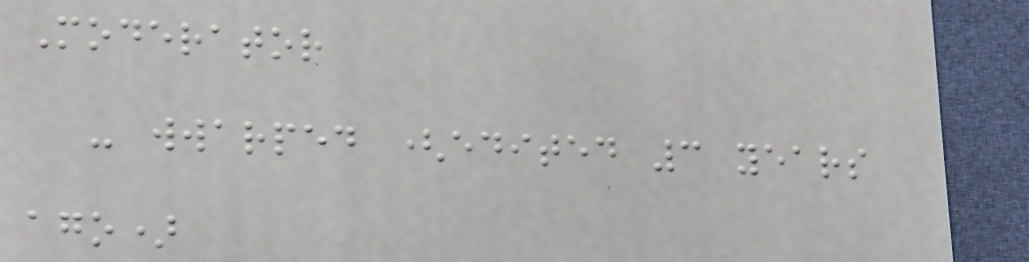Moderator
- wwarped (edited 3 years
ago)
